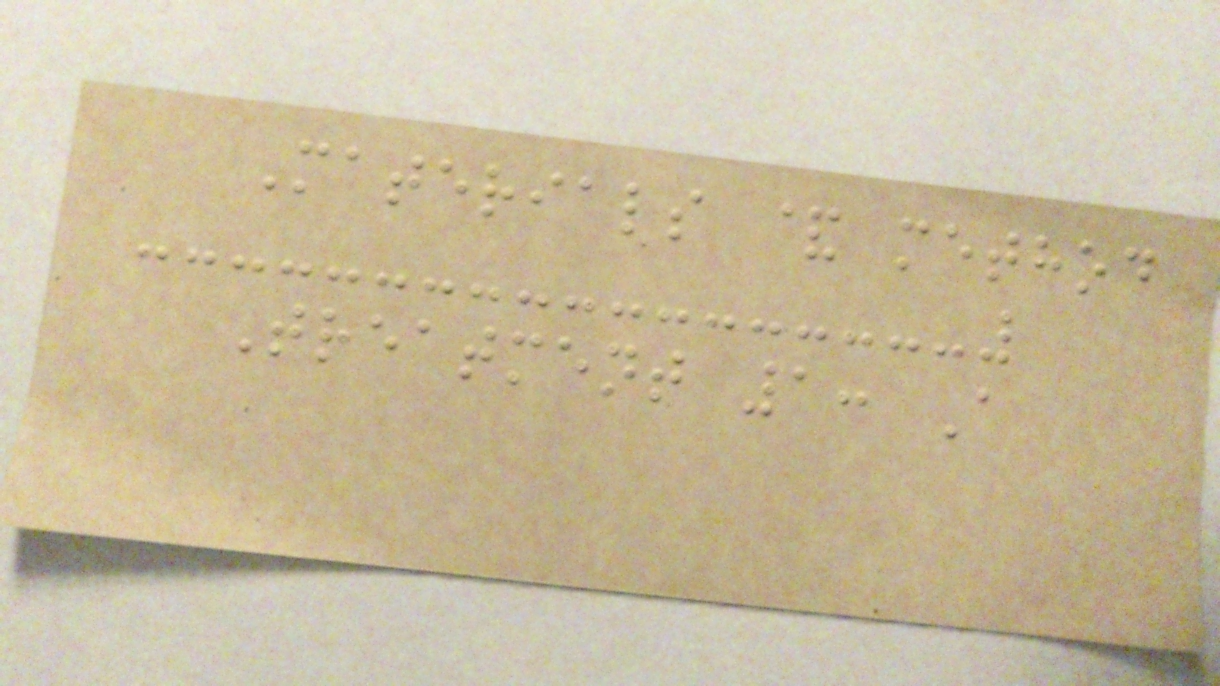Materials & method
Treatment 1: A
